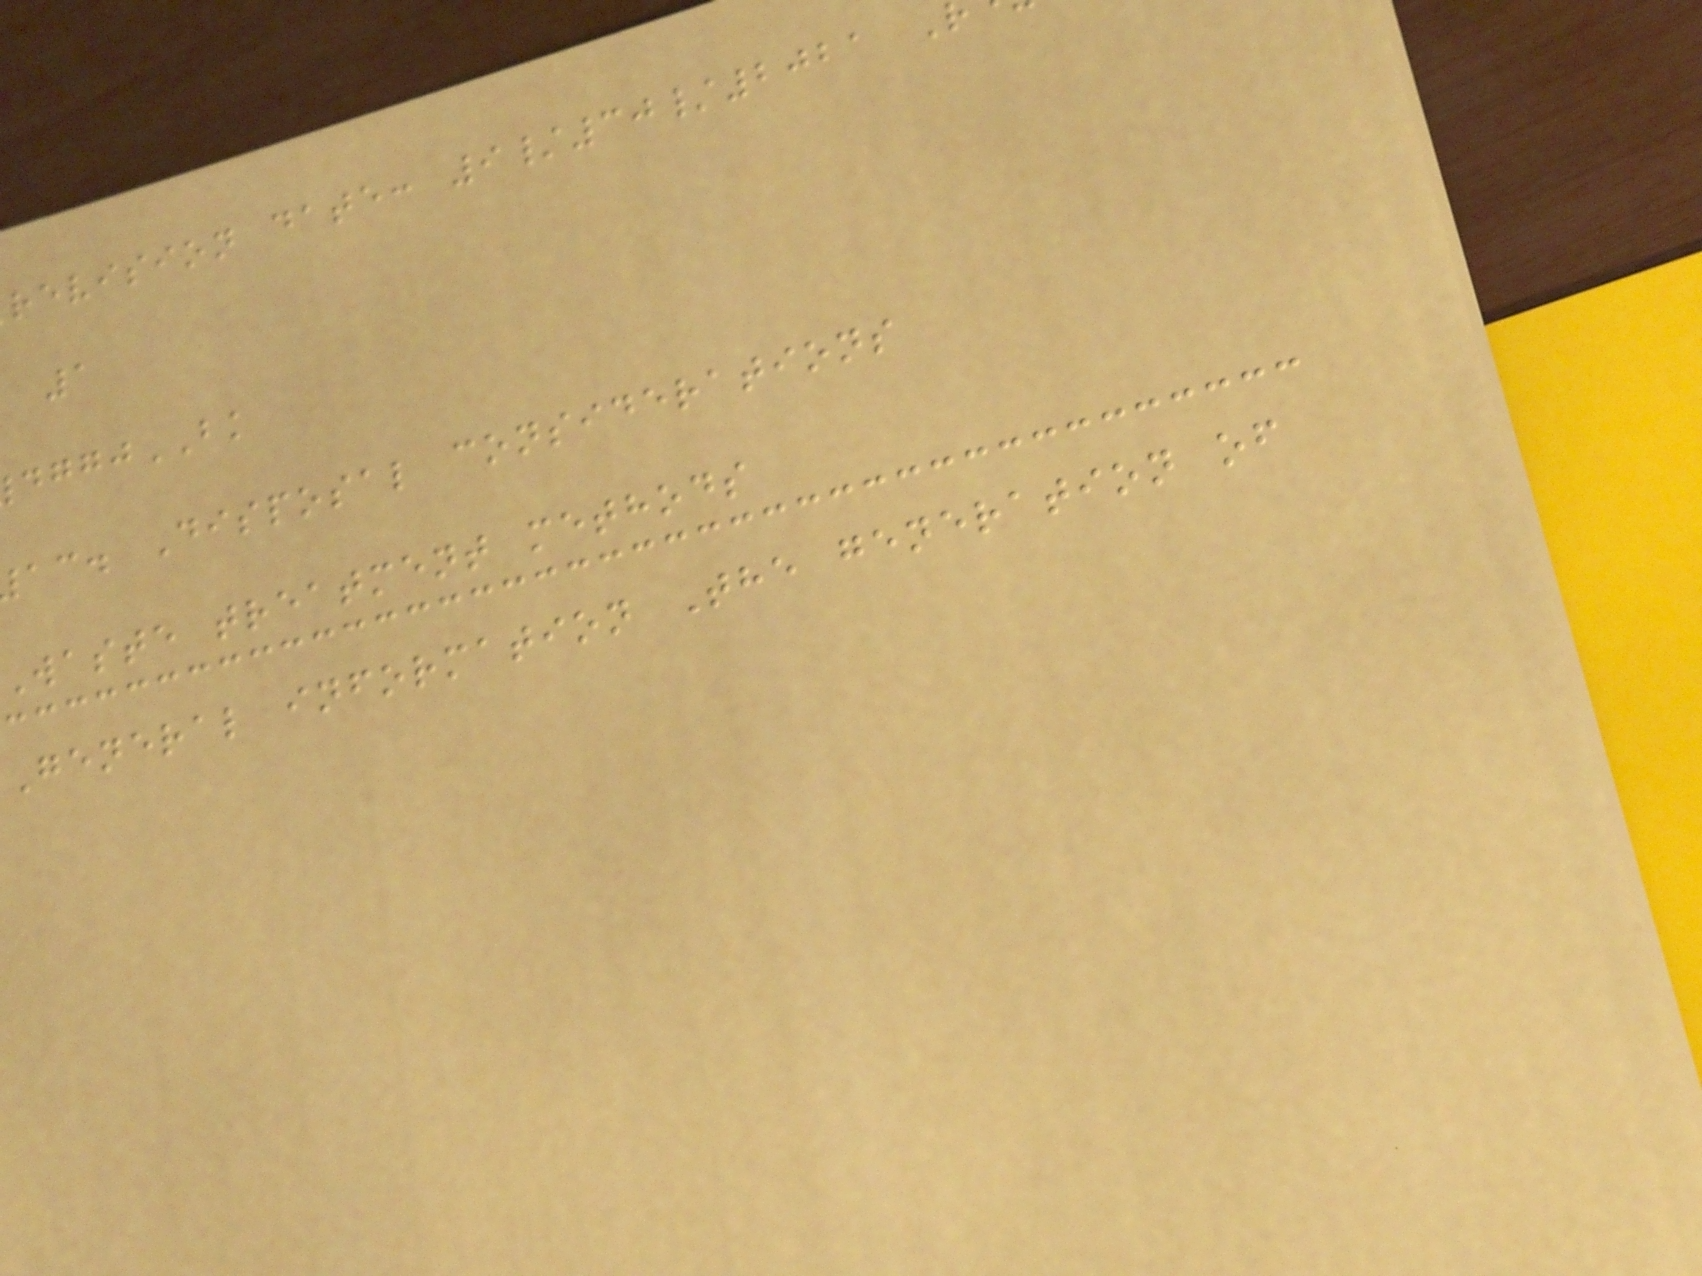revision date: 9/30/2021
1
BK
ac. Disposal considerations
Waste treatment methods
General information The generation of
